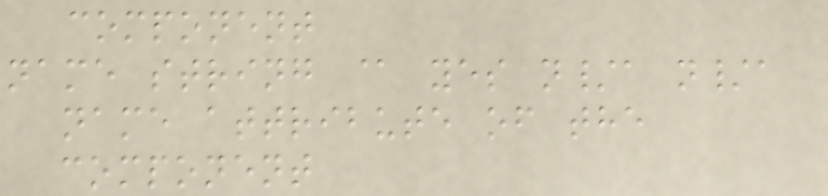component
name string @ yes n/a n/a
name attribute of the
component
